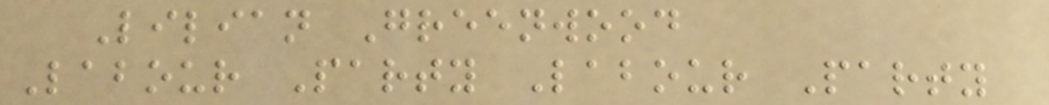Lilian Greenwood
Labour Party Labour Party
